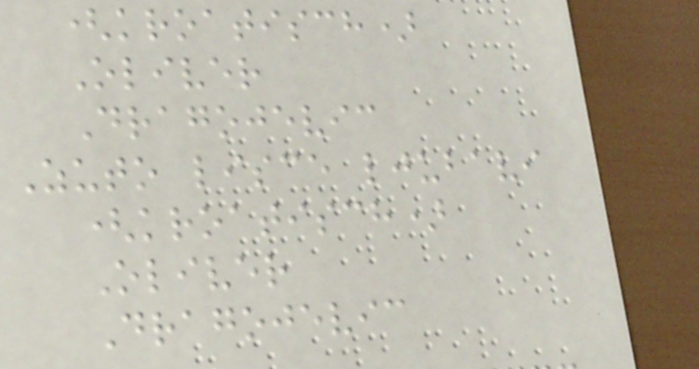(kroatisch)
Oliver
Dragojevic
Zuto lisce ljubavi
(kroatisch)
Oliver
Dragojevic
